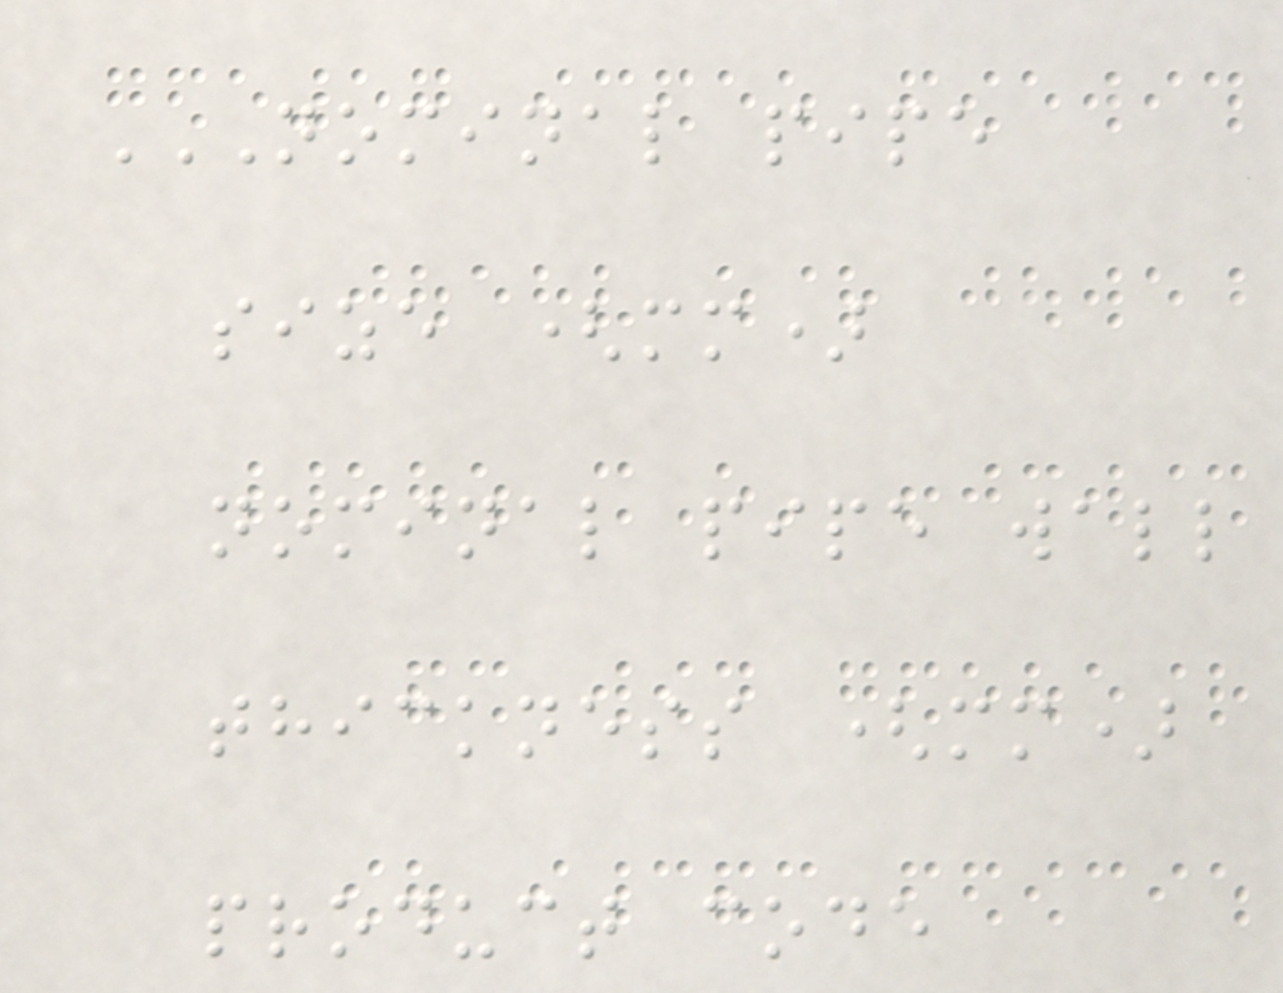NOMINAL PIPE
SIZE (MM)
NOMINAL PIPE WALL
THICKNESS (MM)
PRODUCT CODE
